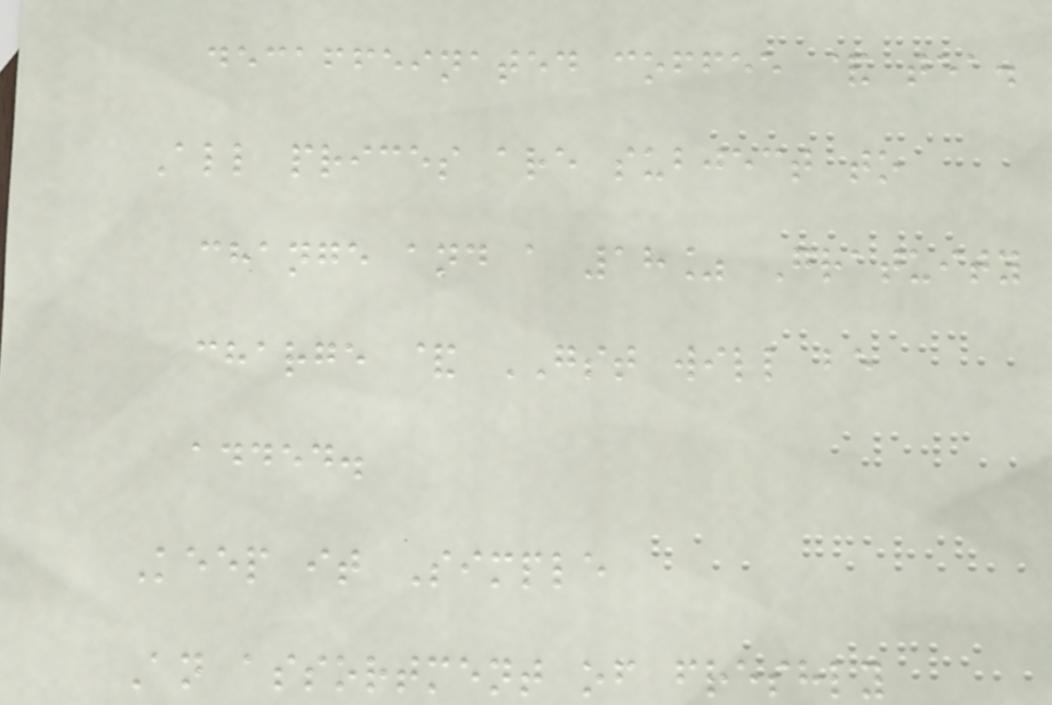decaffeinated coffee & tea.
All prices are subject to
change and a 18% Gratuity
charge & GST will be
added.
Keep it Simple
An assortment of freshly
